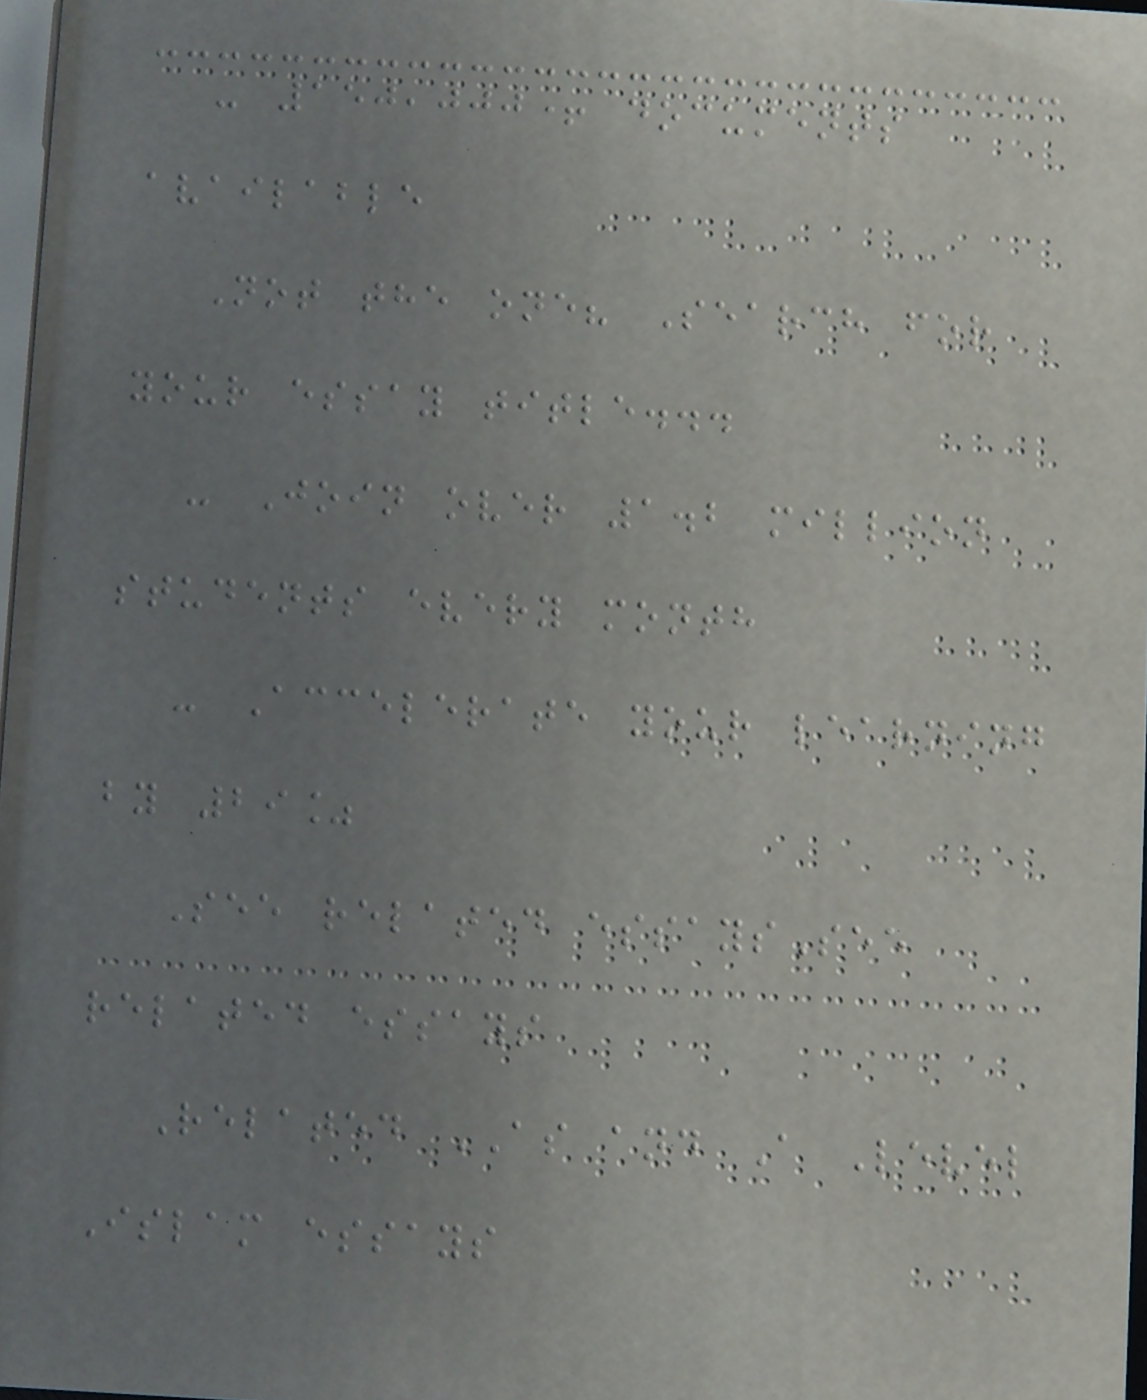- 150,000+ documents
available
Not the one? Search for
your essay title...
- Join over 1.2 million
students every month
- Accelerate your learning
by 29%
See related essaysSee
related essays
Related AS and A Level
Islam essays
